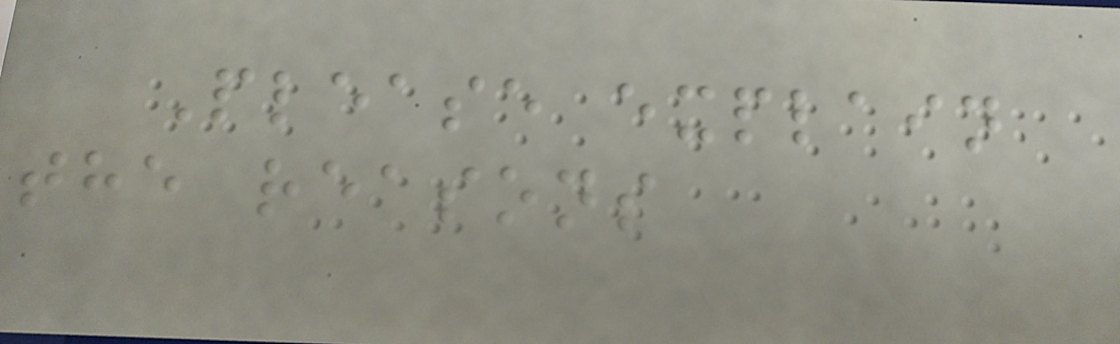Please explain
the reasons
